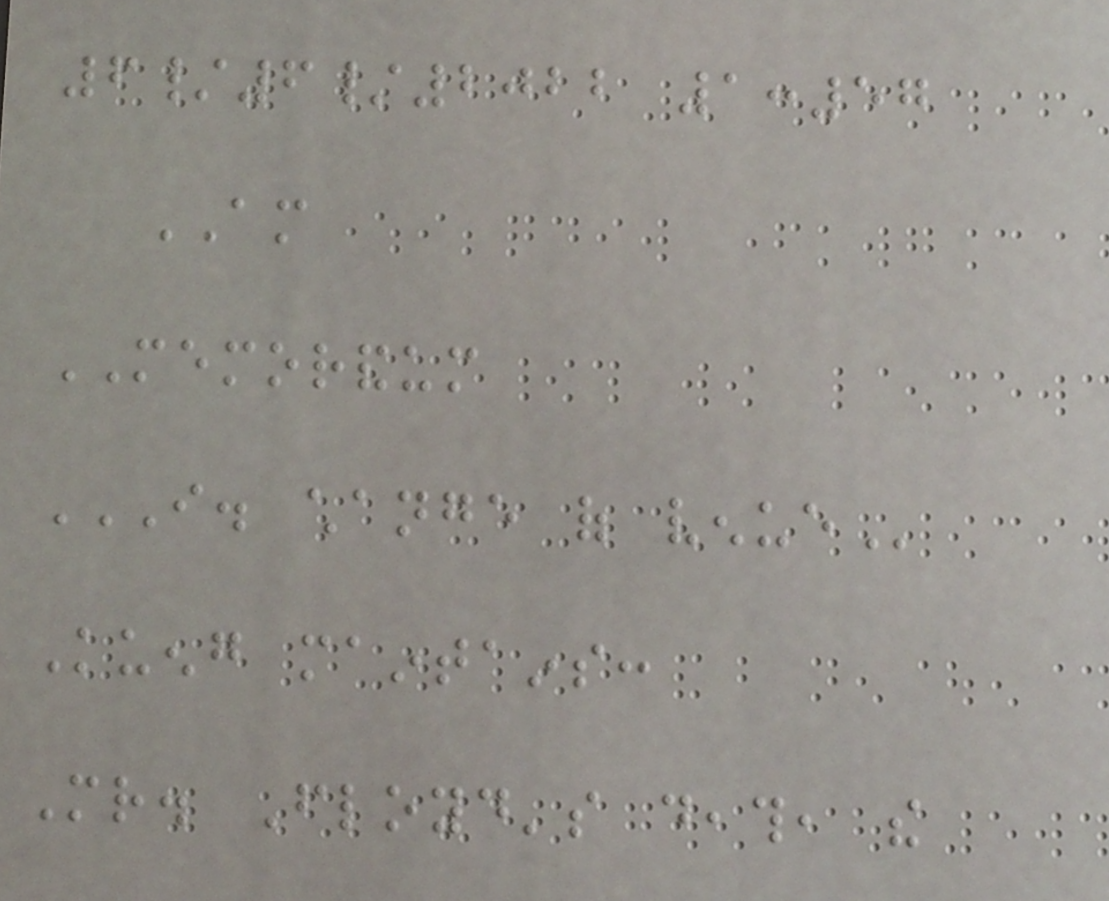6/6/2022 1:57
AM
MEMORANDUM
I. CHANGE OF VENUE
Kueng maintains:
Mr. Floyd's death, the
